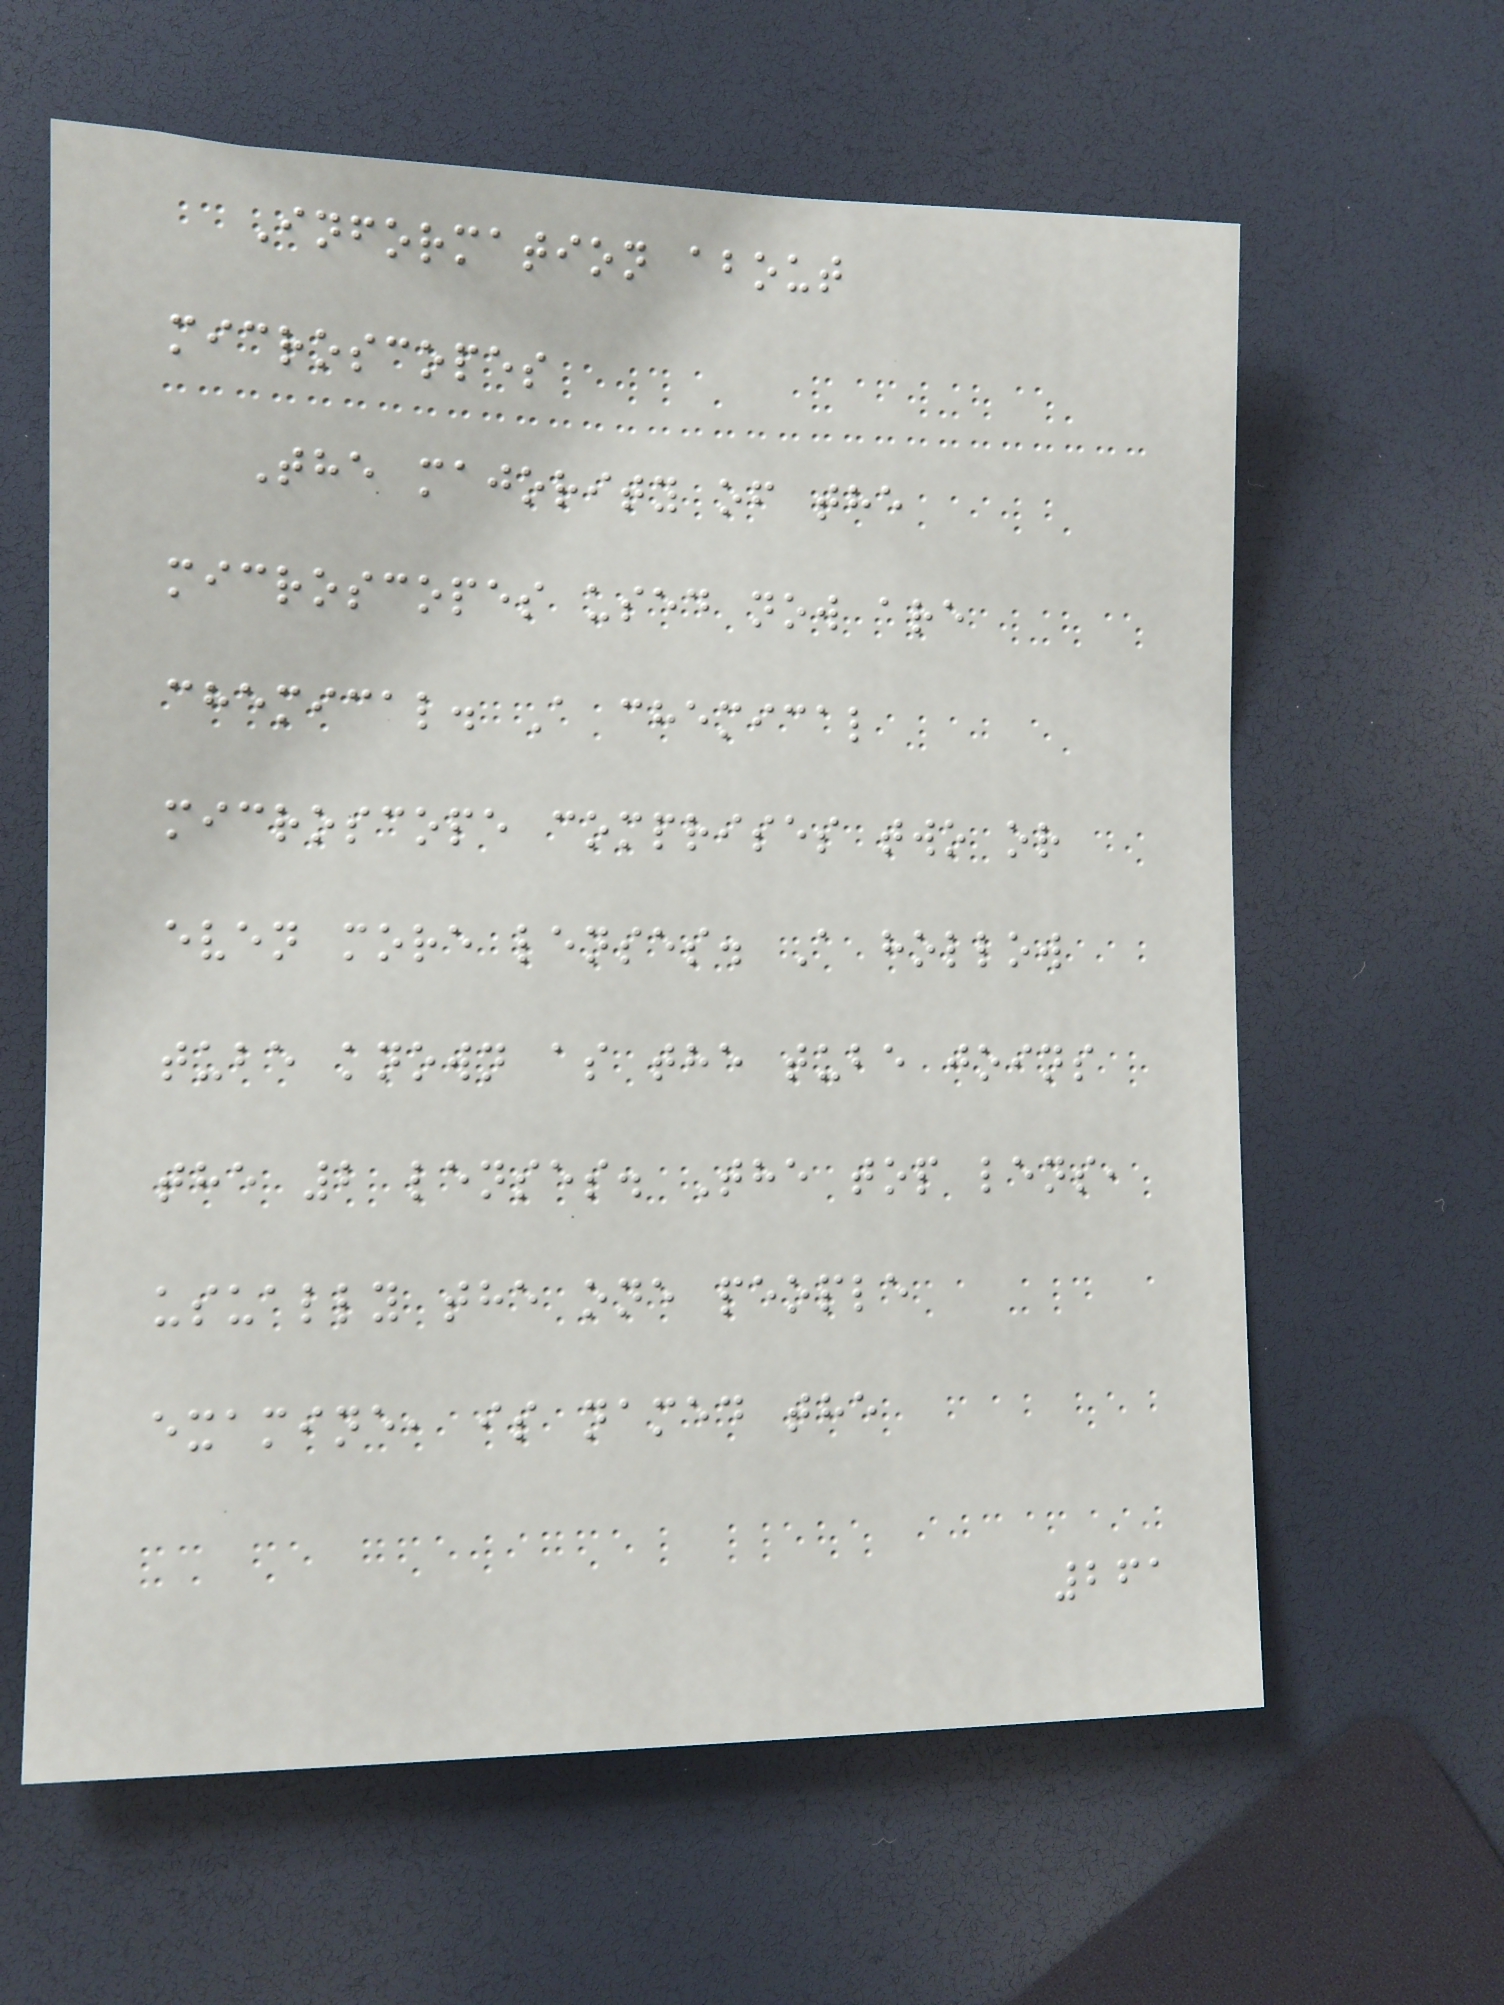Information about
microscopes
The majority of the
microscopes used now are
chemical. A chemical
microscope comprises two or
even more lenses. A hollow
tube known as the tube joins
the 2 lenses. The top lens,
usually the one people
examine, is named the
261
